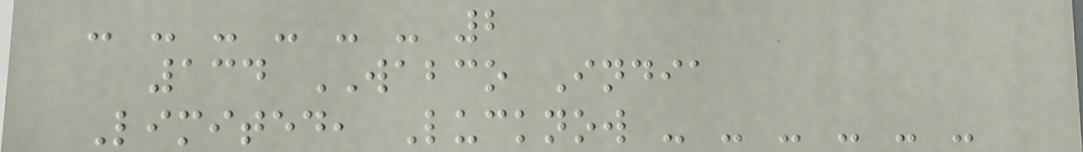- - - - - - 2
134 WABCO India
Limited, Lucknow - - - - - -
